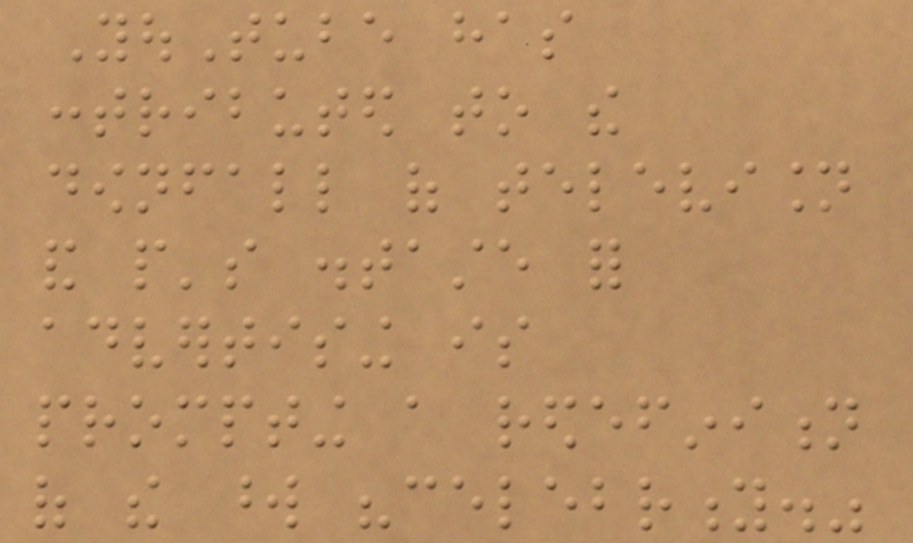YouTube has
contributed to the
downfall of television
and people's distaste for
advertising is
prompting a redefinition
of the word "celebrity."
